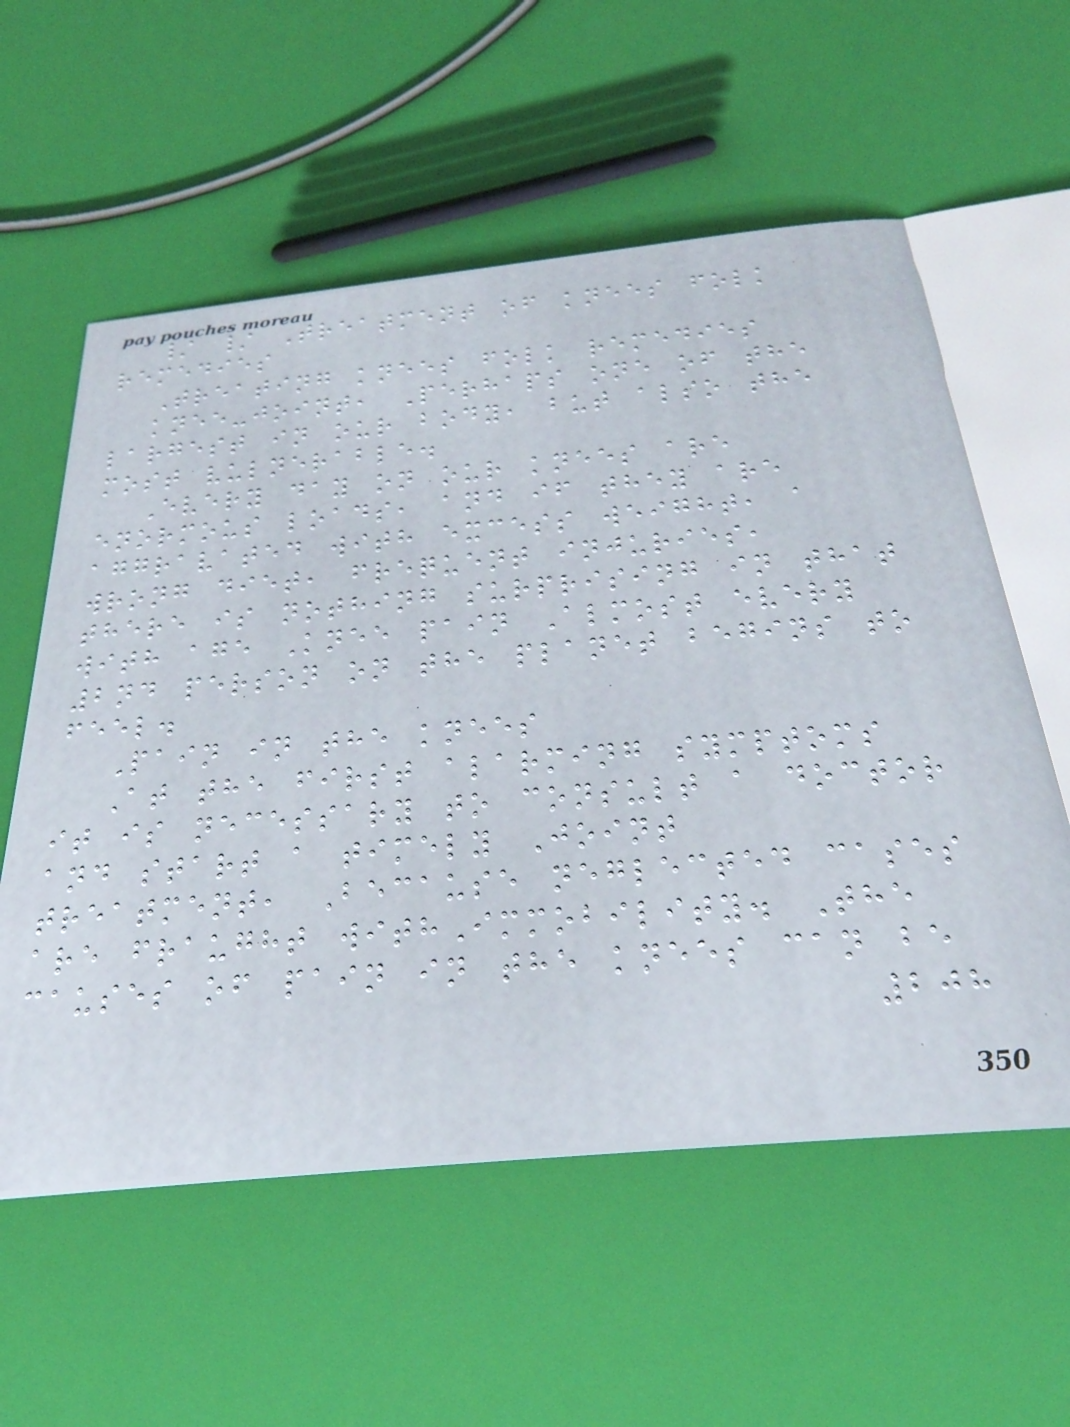/ / Treatment of knees folk
remedies
Treating knees folk remedies
knee-joint, Perhaps one of the
largest in our body, but also the
most vulnerable.
Every day on our knees are
enormous loads, and if they are
aggravated with excess weight, a
wrong diet, frequent injuries,
there is nothing surprising in that
with age Knee pain Almost every
2nd person on the planet begins to
feel.
Pain in the knees
At the first alarming symptoms
it is necessary to consult a doctor
and start a timely Joint
treatment, Because neglected cases
are fraught withImmobility. The
causes of pain in the knees can be
208
